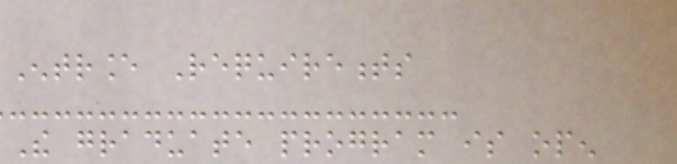Entrance Requirements
The graduate program is open
